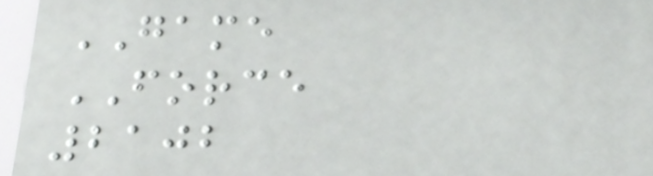GAME
FORCE
2102
